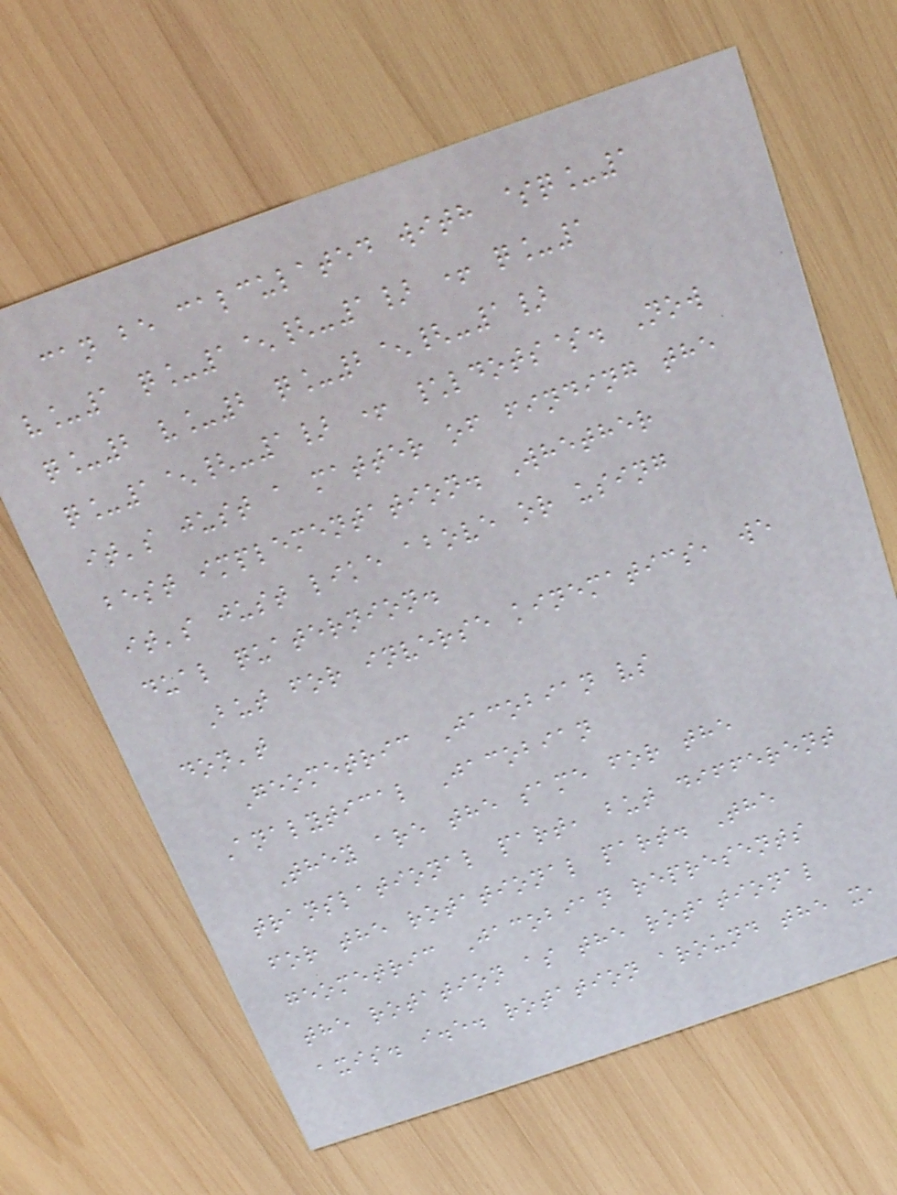can be calculated with $q_1
v_1 q_1^{-1} + q_1
q_2 v_2 q_2^{-1}
q_1^{-1} + \ldots$. Now
it's just a matter of finding the
best implementation. Whether
it's just like above or using
dual quaternion.
But for inverse kinematics, we
don't
Geometric Jacobian vs
Analytical Jacobian
They are the same for the
translational part, but different
for the rotational part. The
geometric Jacobian represents
the rotation as the rotational
axis. i.e. rotation around the x,
